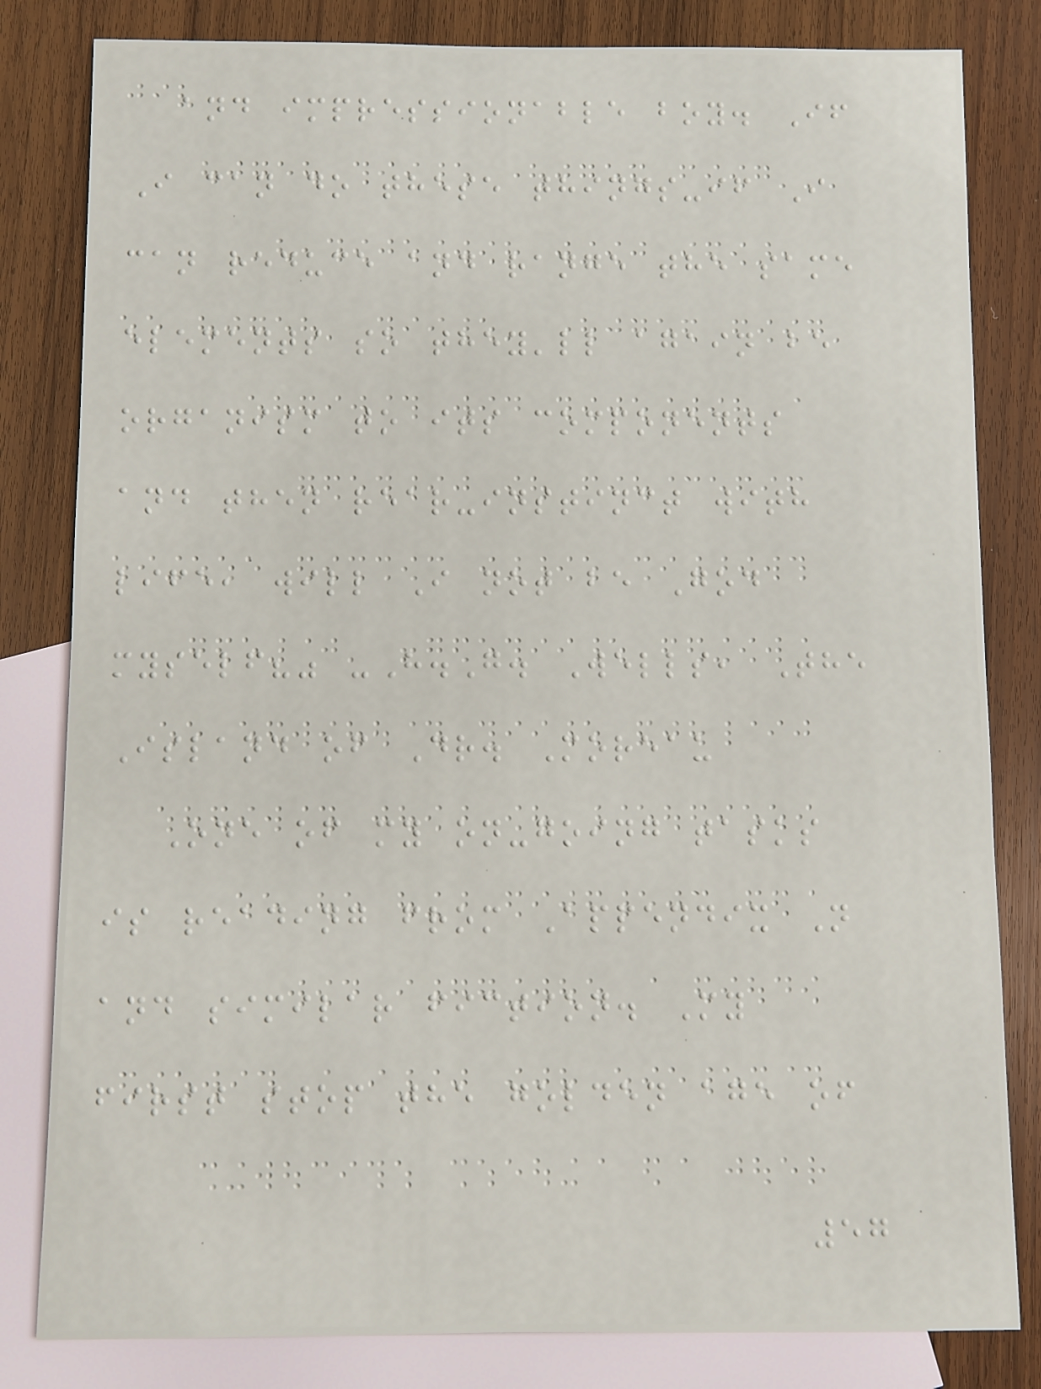and impressionable boy. If
I can do these things-if I
can reduce and range the same
elements so they'll again be
organism to its components
and then rear-instinct with
life, will I not be God
myself?" -H.G. Wells, The
Island of Dr. Moreau
One of my on-going tasks
is reading from Appendix N
and similar fiction. My
first stop the golden age of
57
